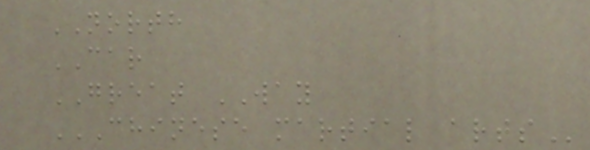NORTH
CAR
GREAT WAY
CHINESE MARTIAL ARTS
